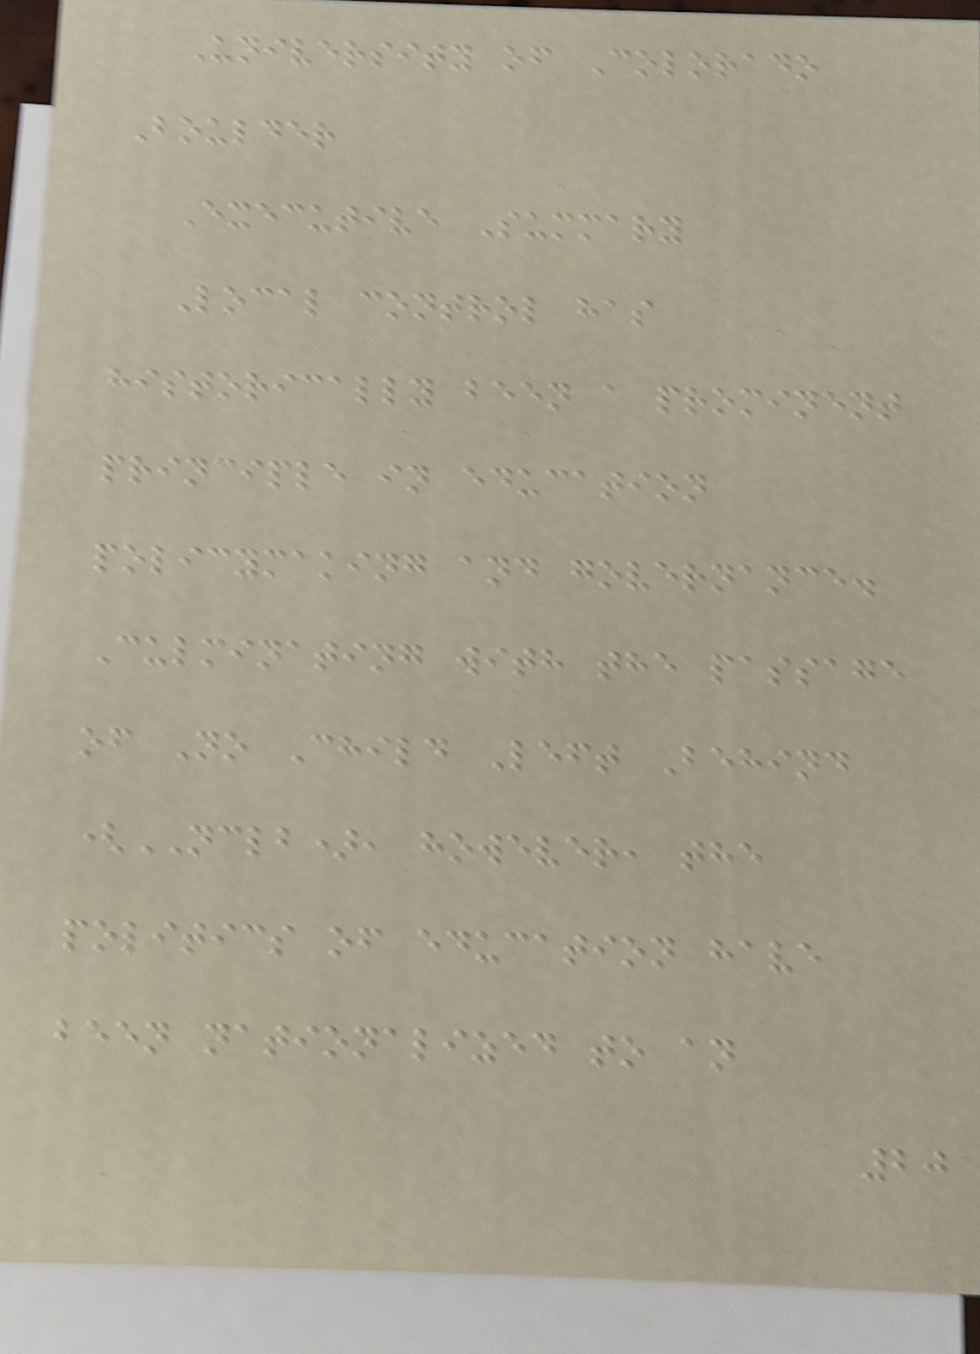University of Colorado
Boulder
Executive Summary
Local control has
historically been a prominent
principle in education
policymaking and governance.
Culminating with the passage
of No Child Left Behind
(NCLB), however, the
politics of education have
been nationalized to an
20
